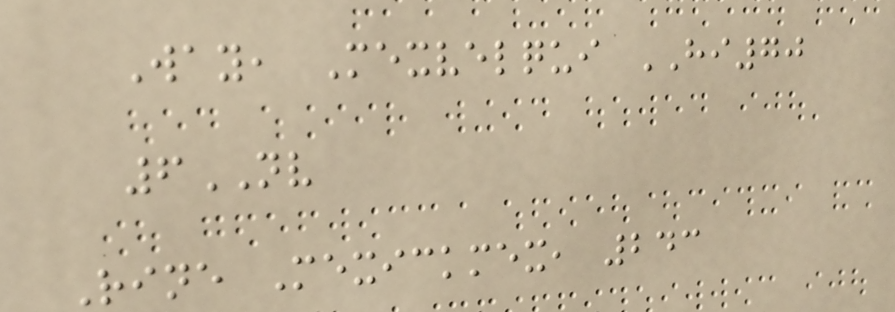Way, Mexvelqui HI70
6NV
Rine Mexickmex, 243
